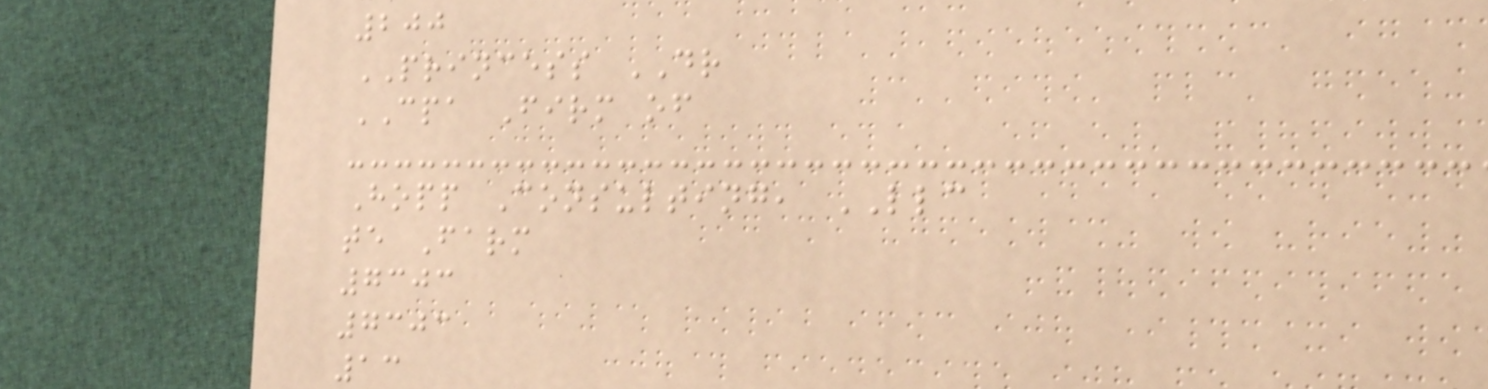200
PRINCESS DR
CPA Firm of
Hopp Consulting, LLC
te Farm
7303
7303
13
